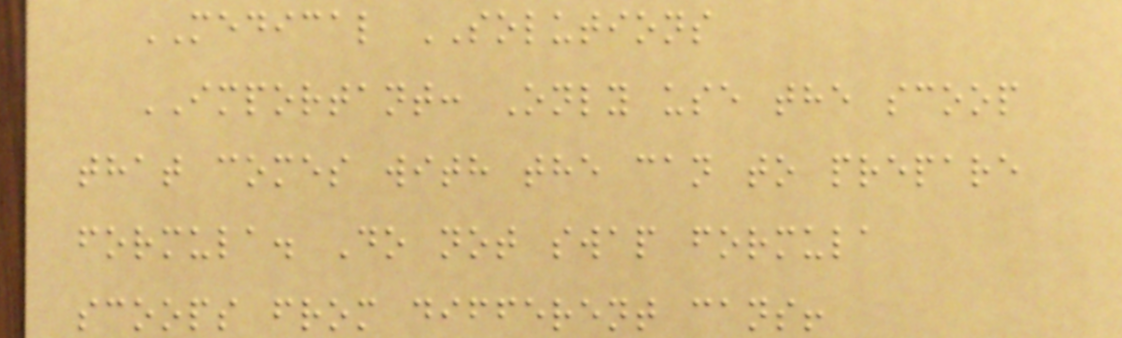MEDICAL SOLUTIONS
IMPORTANT: Only use the scoop
that comes with the can to prepare
formula. Do not swap formula
scoops from different cans!
